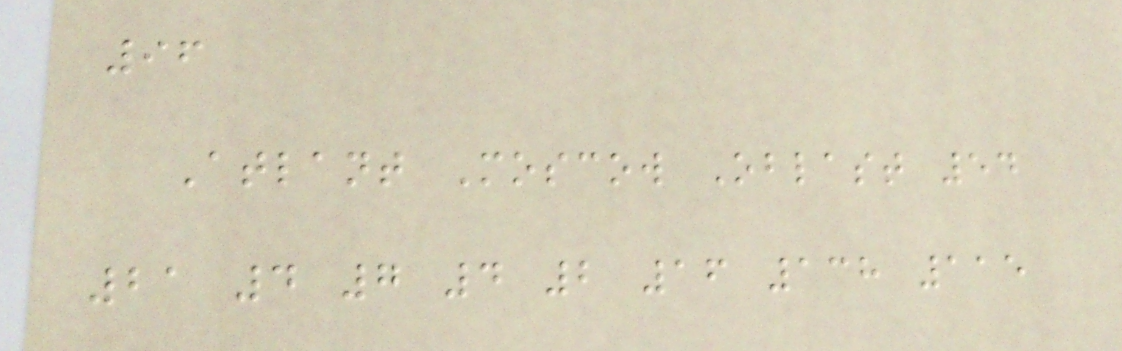96
Atlant Moscow Oblast 54
21 4 7 4 2 16 138 115
